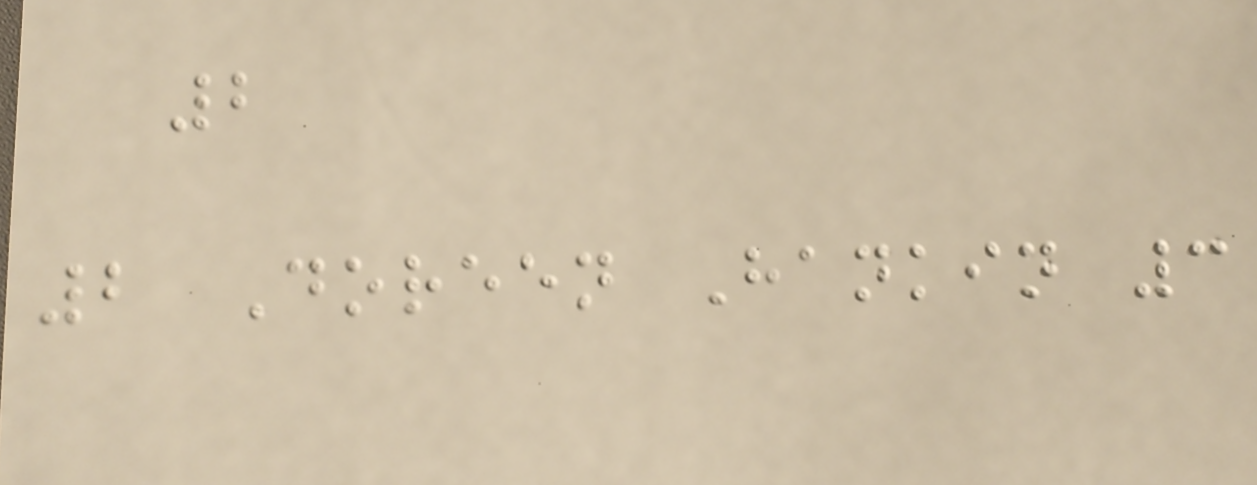2
2 Doreen Hankin 3
